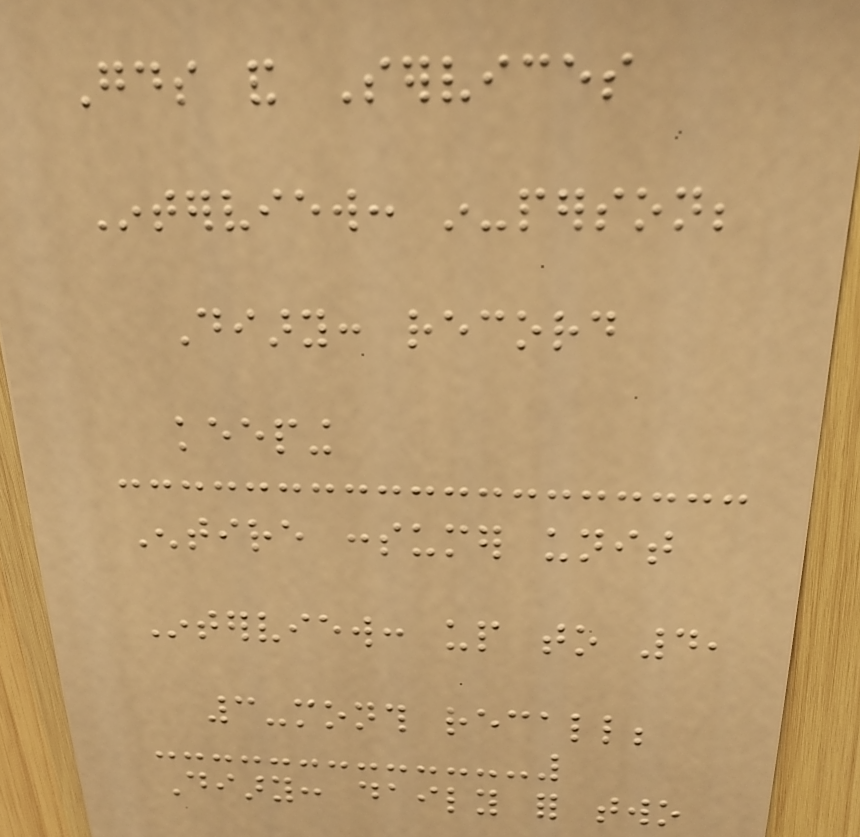Goods and Services
Interview: in-person;
Diary: record
keeping
Entire consumer unit
Interview: up to 4,
3-month recall;
Diary: daily for two
